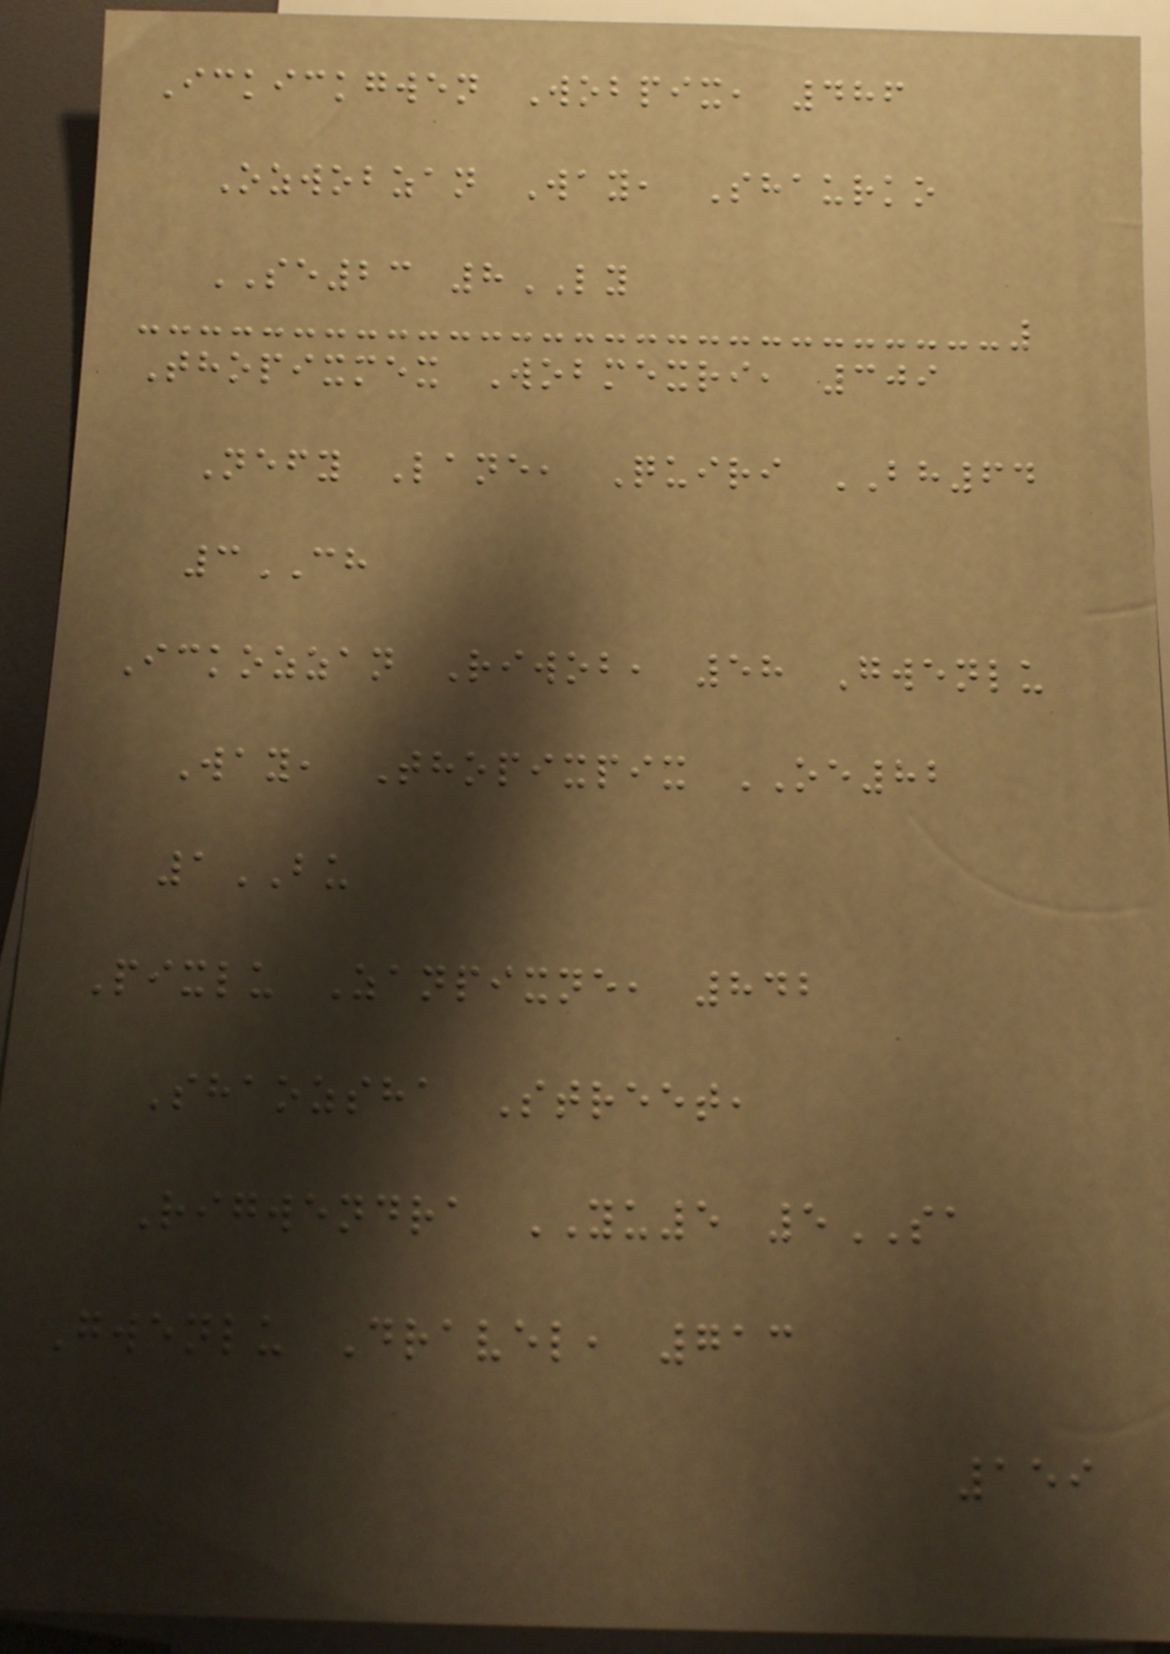Ickickgwen Wobpix, 486
Ozwobzan Way, Shaurko
SE23 8LY
Thopixmex Wobmexri, 309
Nefy Lane, Quiri BH64
3CH
Ickozzan Riwob, 58 Gwenlu
Way, Thopixpix OE82
1BU
Pixlu Zanpixne, 842
Shaozsha Street,
Rigwendra YU5 5SA
Gwenlu Dravel, 713
159
